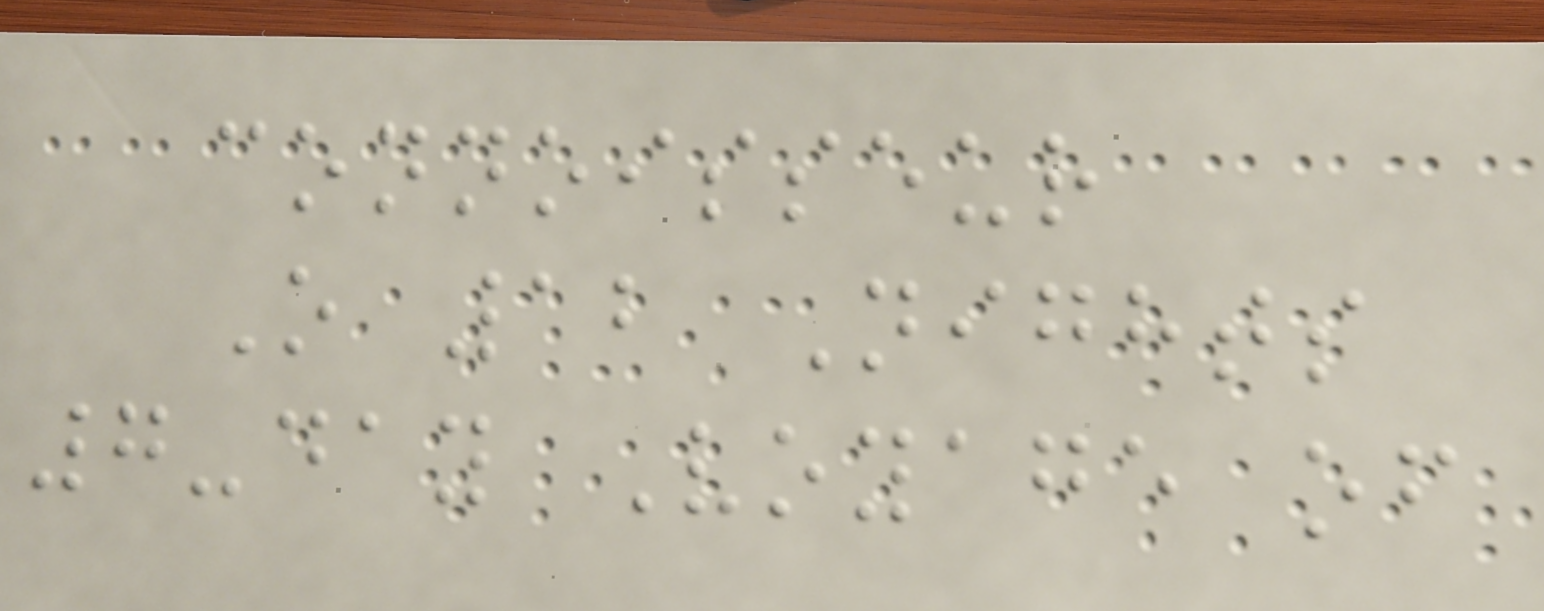connoisseur
O 12 Nights
7-day Voyage of
